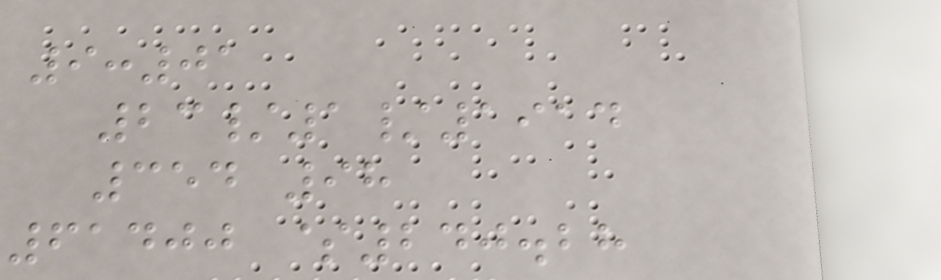9:01
23/1/1914
354 98
61400 $240.28
